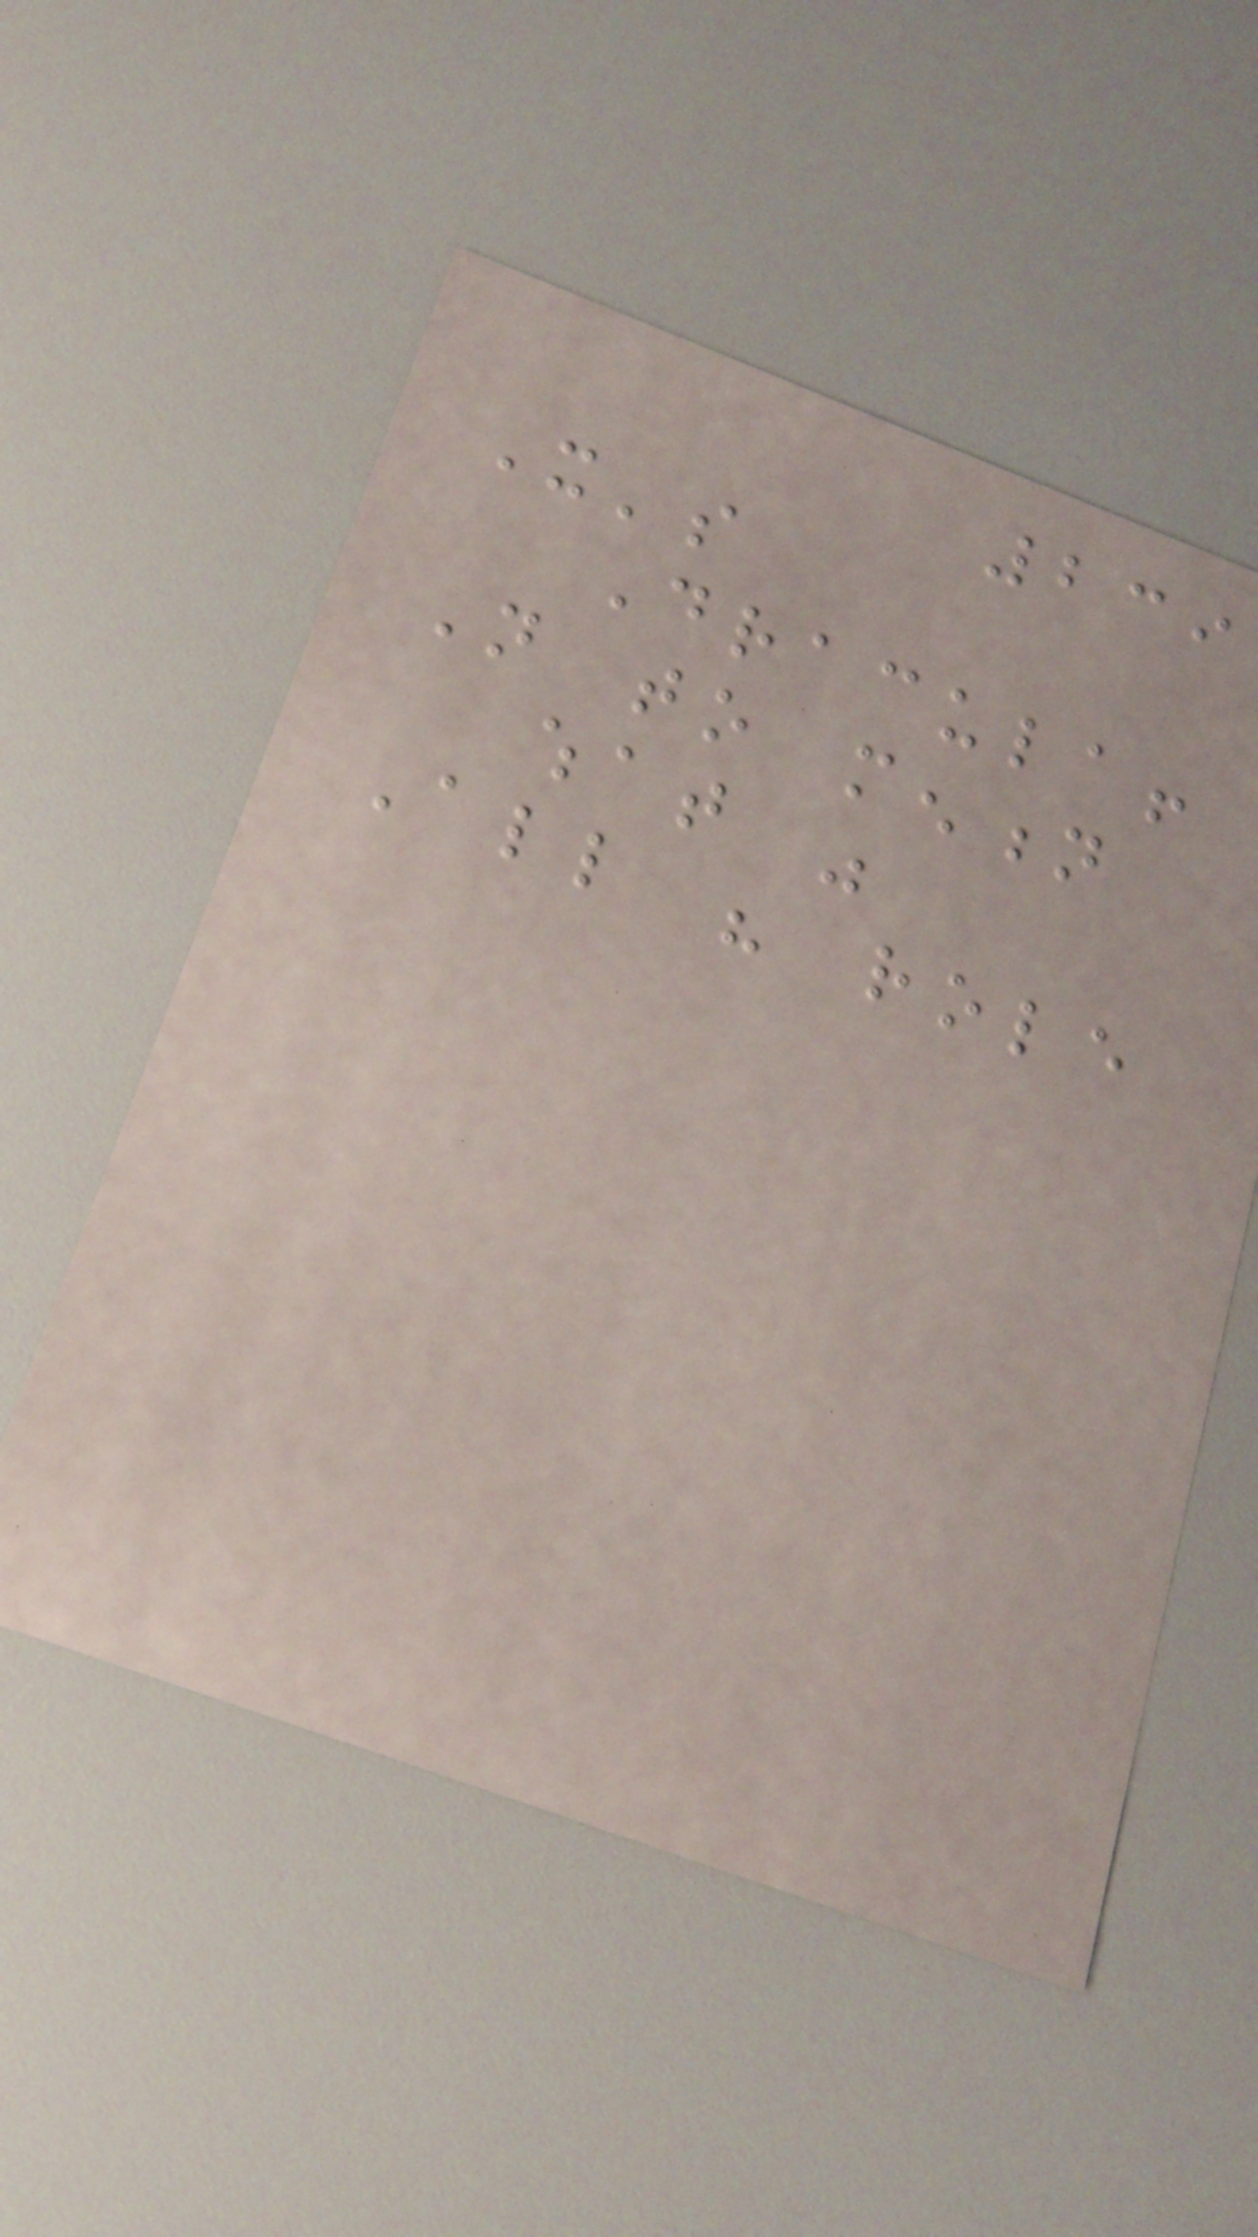239
It's
Dracula!
Not to mention
what was
All his role
